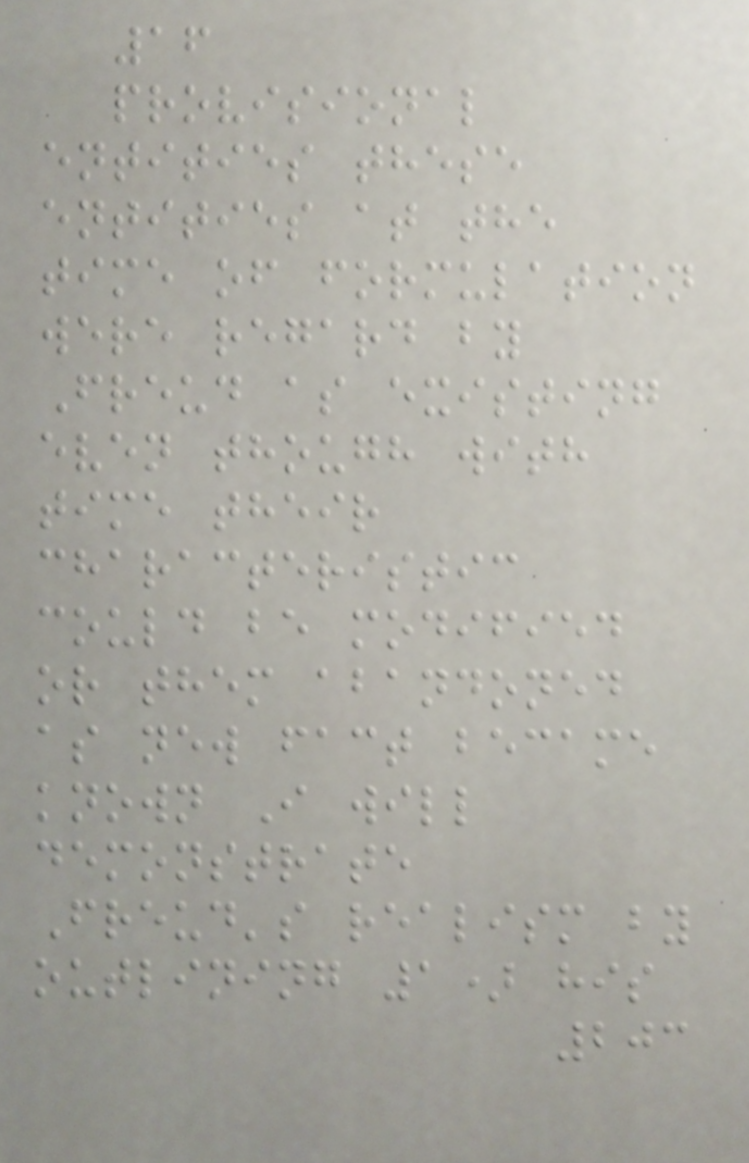16
provisional
entities these
entities at the
time of formulation
were regard by
Freud as existing
even though with
time their
characteristic
could be modified
or them abandoned
as new fact became
known I will
demonstrate
Freud's realism by
outlining 1) his
203
